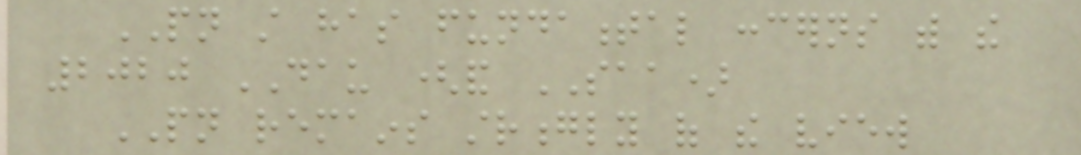PN still has fundamental concerns with the
2020 DAU (and SAA)
PN remains strongly of the view
